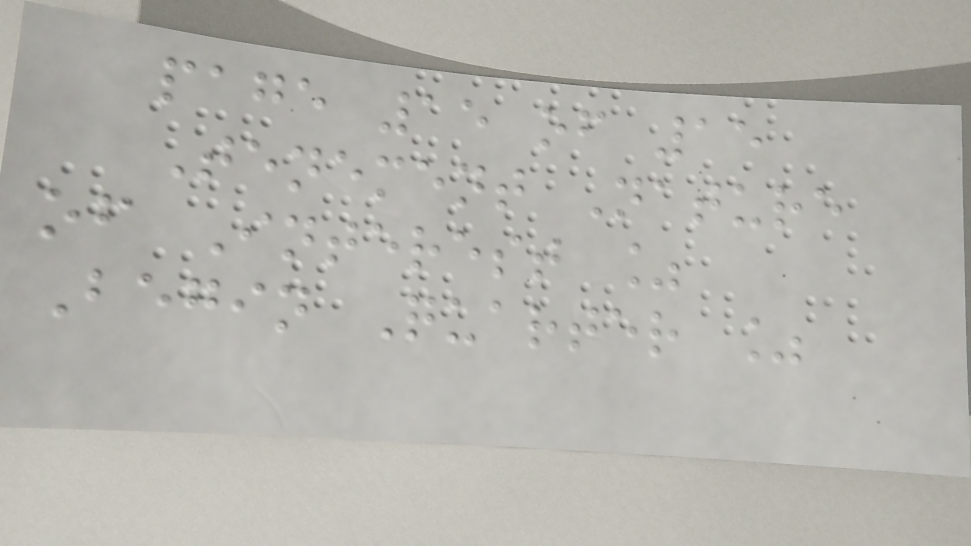page 15 of 15
Tenement Nature
of Interest %
Begin Quarter %
